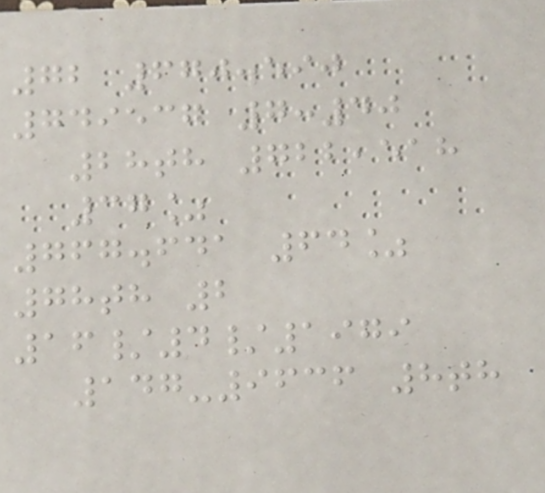72 670.590
749537 7:40
28th 722,518
37%
767.641 64%
78th 2
16/4/1979
147-9636 8th
